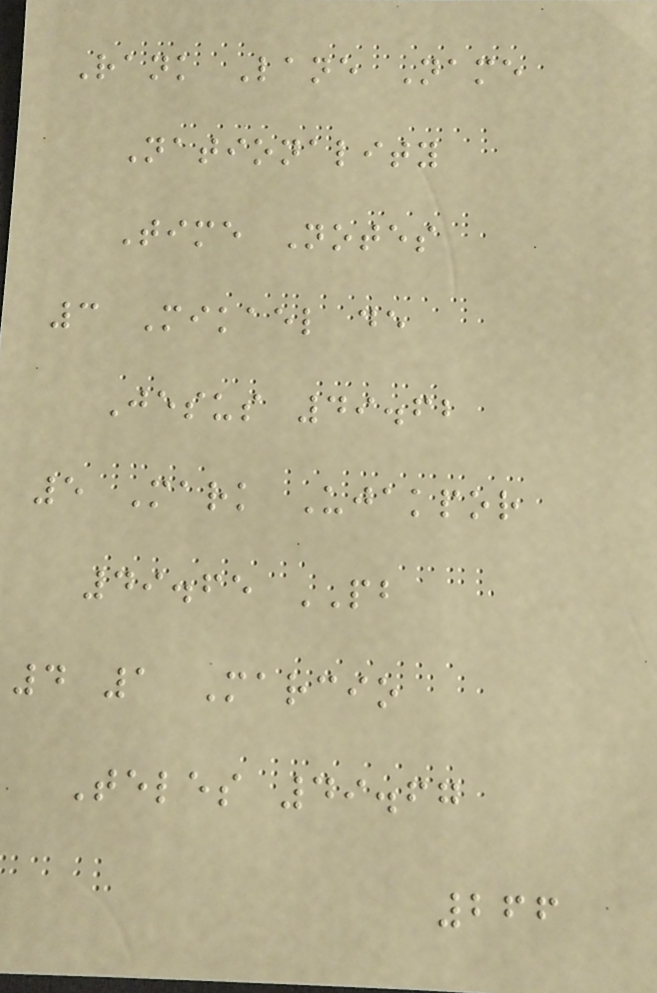Rank Lane Name
Nationality
Time Notes
3 Mikael de
Jesus 49.62
5 Mark Ujakpor
49.65 PB
4 1 Marcio
Teles 49.67
266
